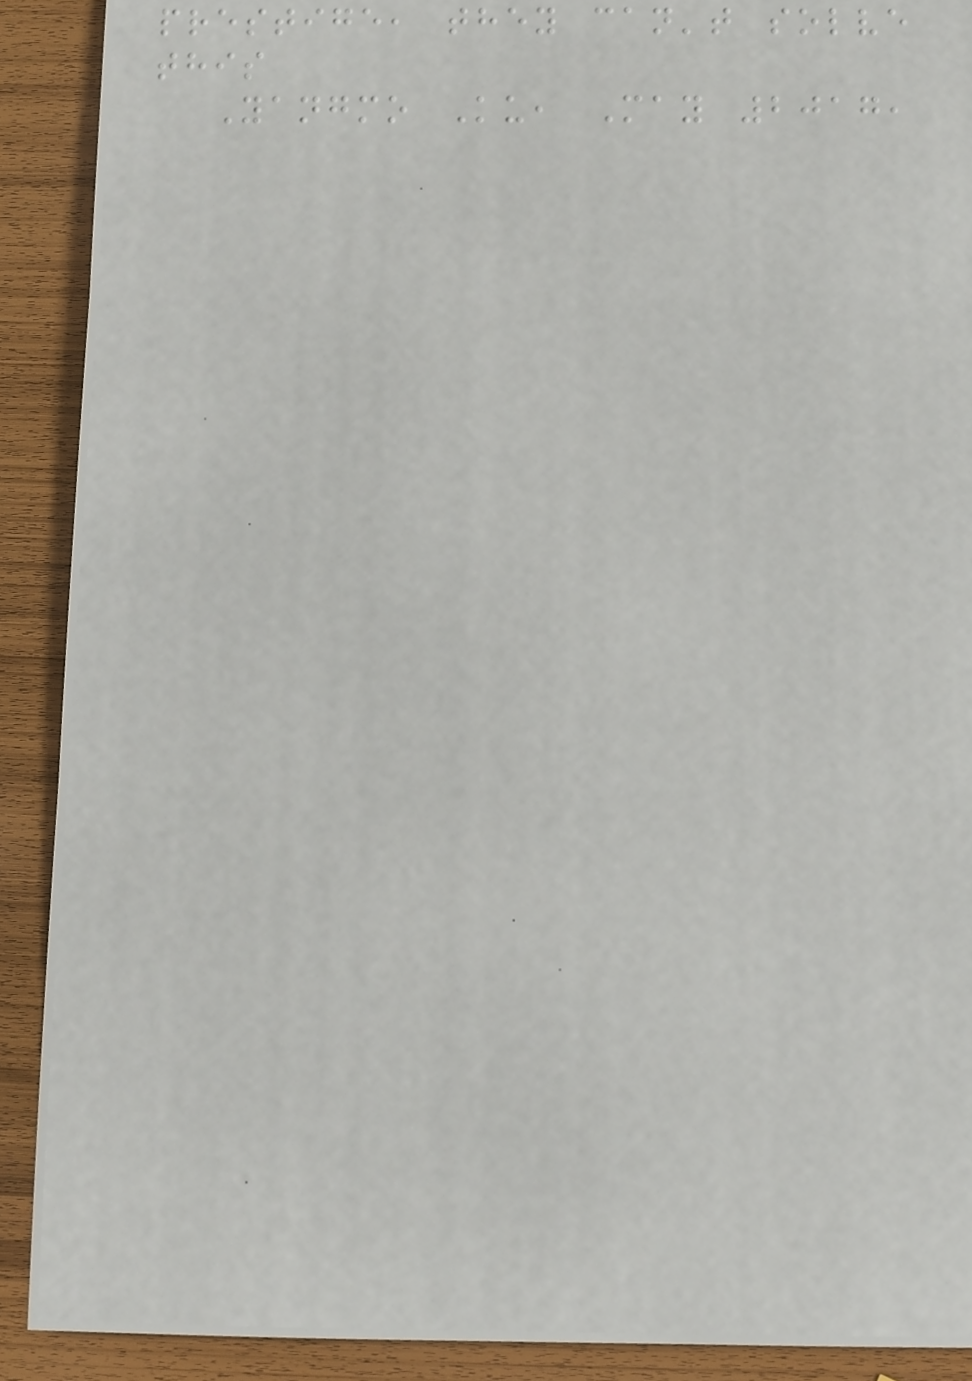prestige, they can't solve
this
Yangmo Ku, May 2017,
